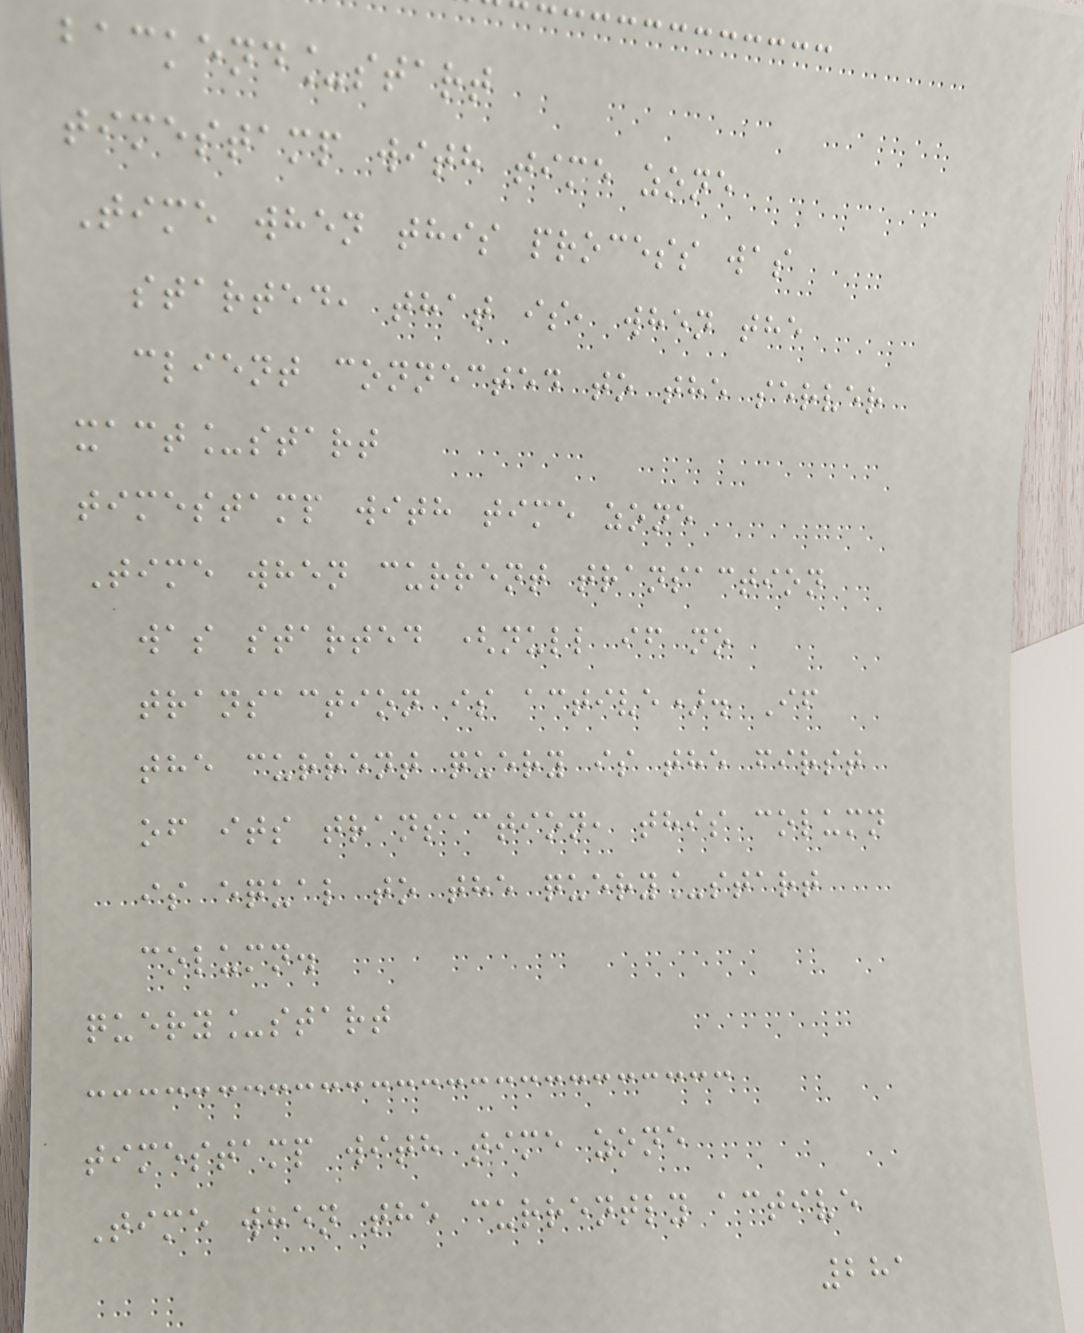backend_start
timestamp with time zone
Time when this process was
started, that is, when the
client connected to the server
xact_start
timestamp with time zone
Time when current transaction
was started (null if no
transaction is active). If
the current query is the first
of its transaction, this column
is equal to the query_start
column.
query_start
timestamp with time zone
Time when the currently active
281
